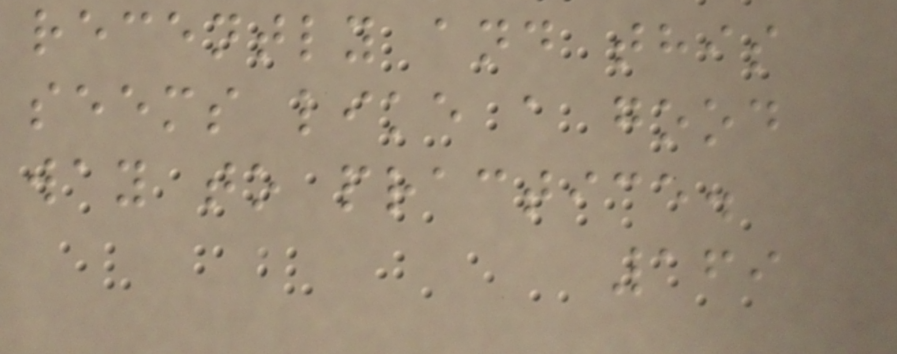recently and this
seems like a good
way to practice.
169
